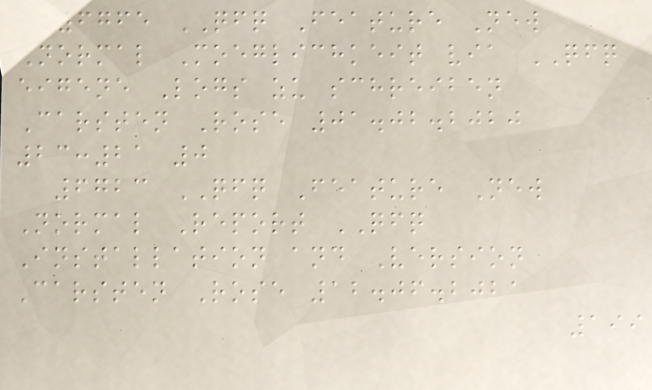6765 QFQ Feature New
Normal Moeglichkeit via QFQ
eigene Logs zu schreiben
Carsten Rose 01.02.2020
23:21 0
6723 QFQ Feature New
Normal Report QFQ
Installation and Version
Carsten Rose 12.06.2021
199
